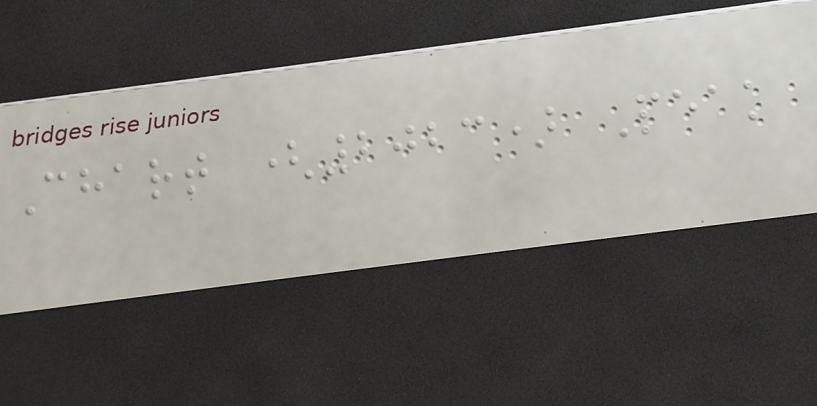Chart (2023) Peak
